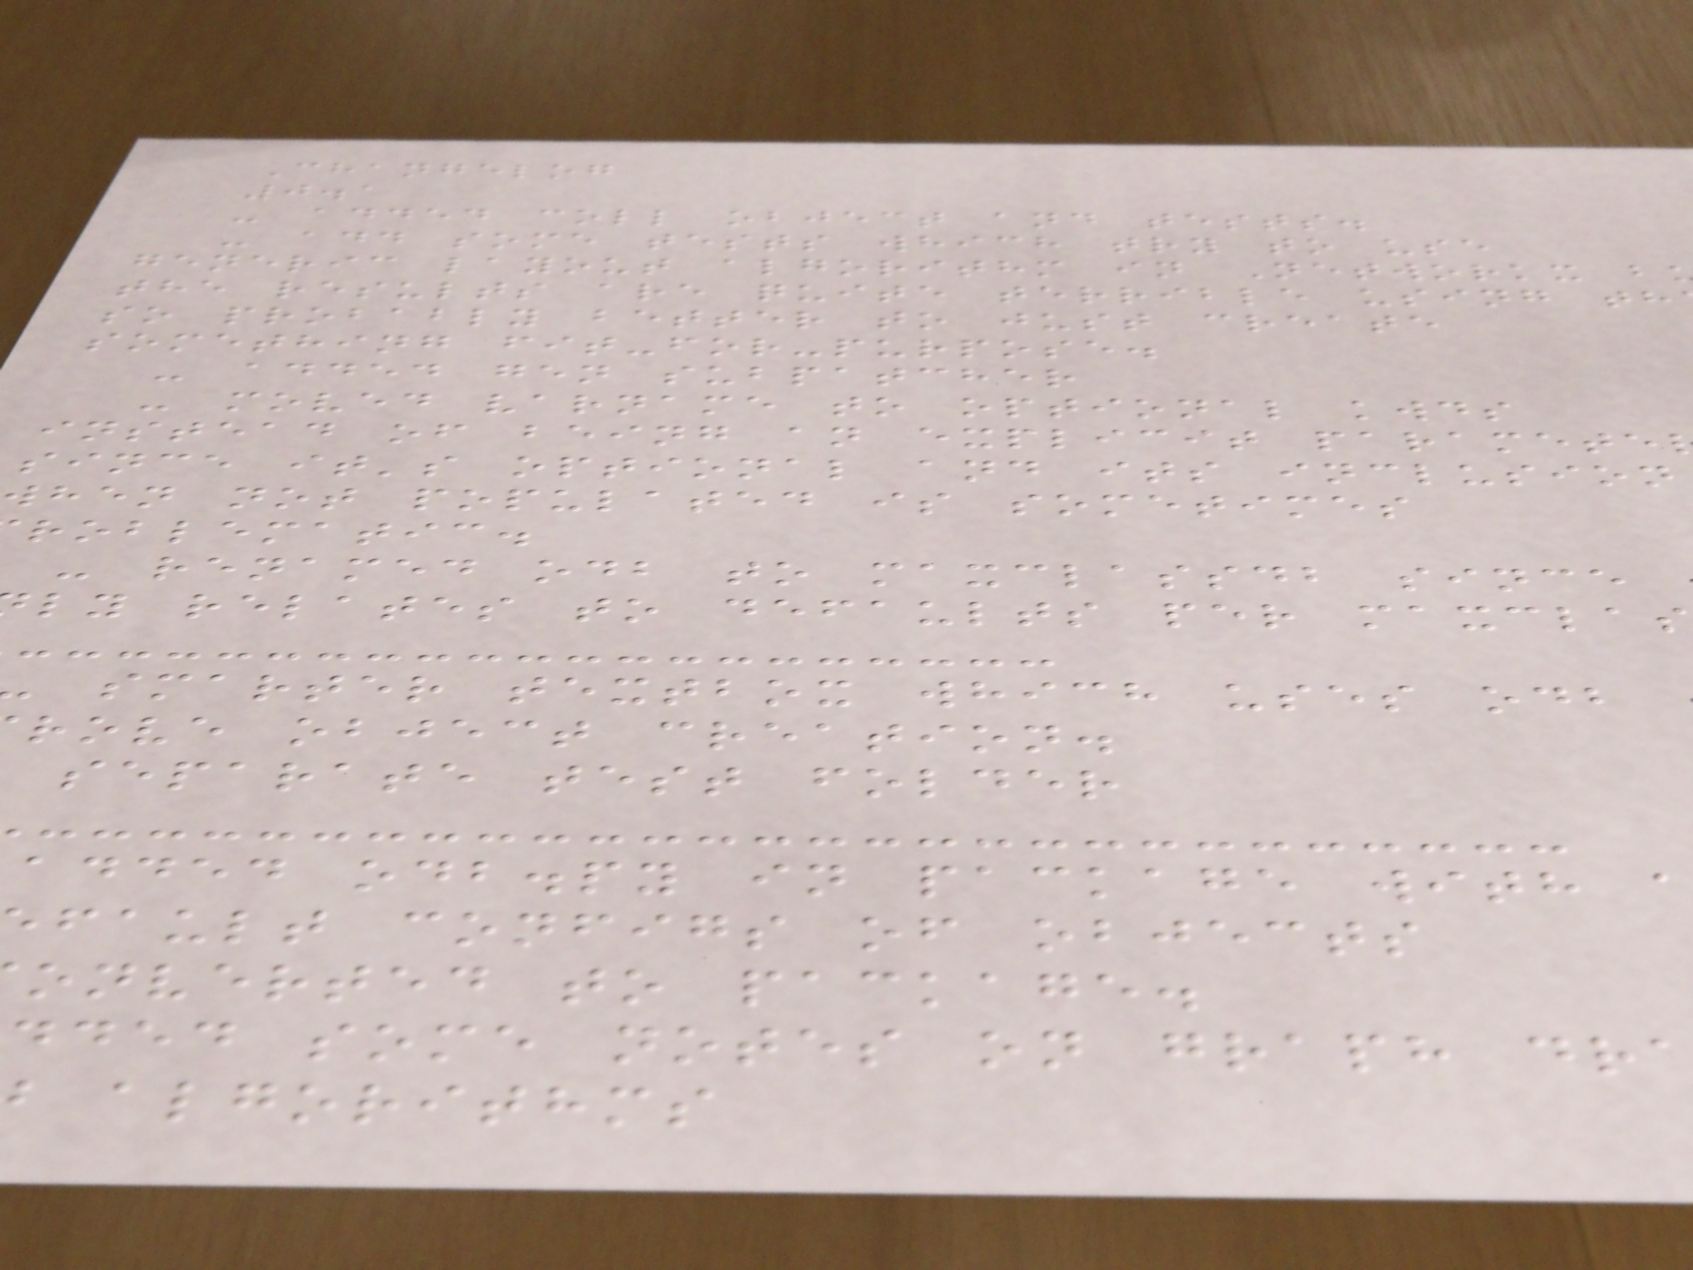Changelog
0.1
- added coll object and tests.
- add some tests which try to use
generic layout algorithm in Networkx b
the results are quite terrible using th
so probably better to just create
something fit-for-purpose.
- added gen subpatcher
- moved varname to optional kwds
instead of being an explicit paramete
since it's optional and its inclusion
when not populated is sometimes
roblematic.
- renamed odb to maxclassdb since
ly relates to defaults per maxcla
smarter textbox which uses odb
rove object creation.
separate test folder
added odb.py in package with
fault configs of objects
onverted to package.
dded some notes on graph dr
algorithms
